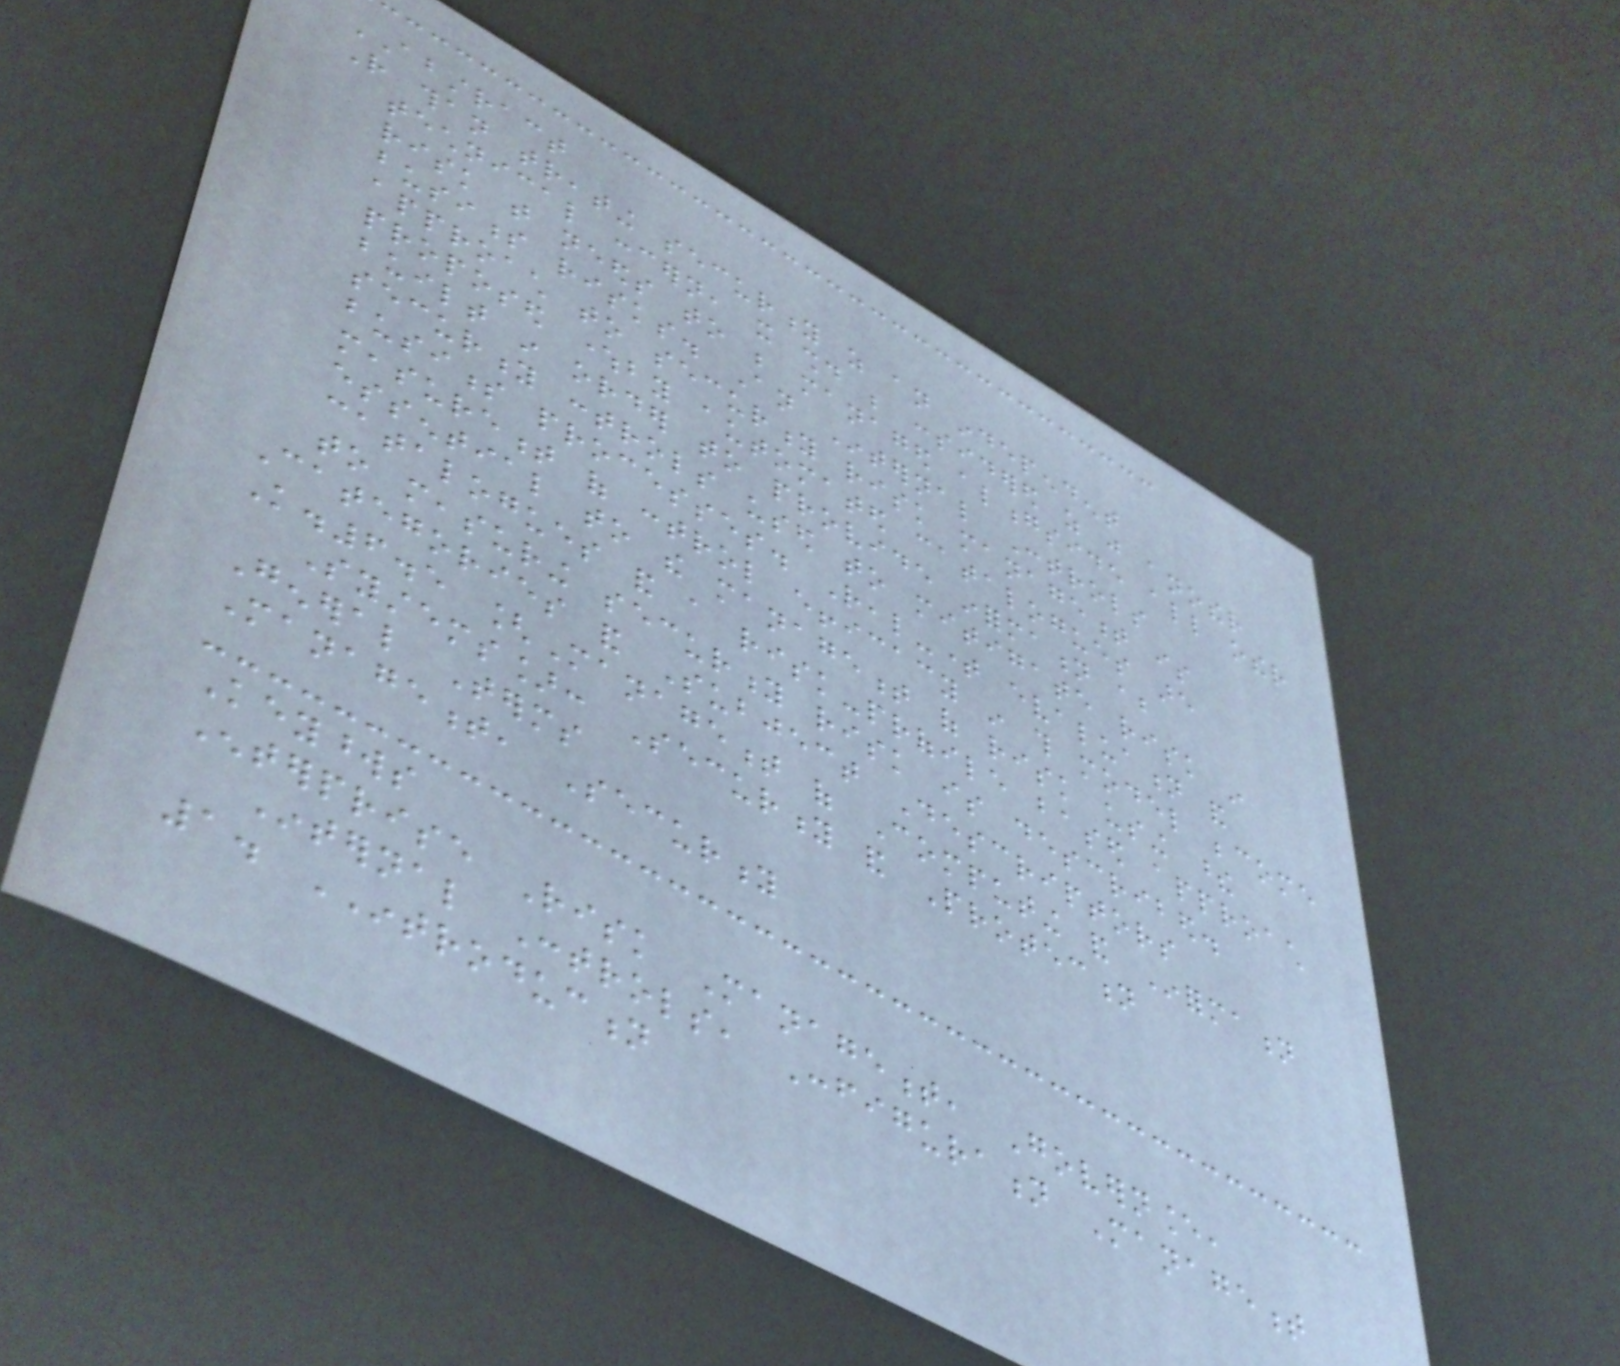ABSTRACT
Rather than treating security as an independent
technical concern, it should be considered as just another
risk that needs to be managed alongside all other
business risks. An Internal Controls
approach to security risk management is
proposed whereby automated catalogues are
built in order to provide information about
security controls used to mitigate risk in
business processes. Real-time evaluation and
measurement of control efficacy in this model become
essential to the management of risk using these
catalogues and a risk-profile based approach
to measuring security risk is described.
Categories and Subject Descriptors
K.6.5 [Management of Computing and Information
Systems]: Security and Protection
General Terms
Management, Security
Keywords
Enterprise Risk Management, Governance,
Internal Controls, Configuration Management
1. INTRODUCTION
